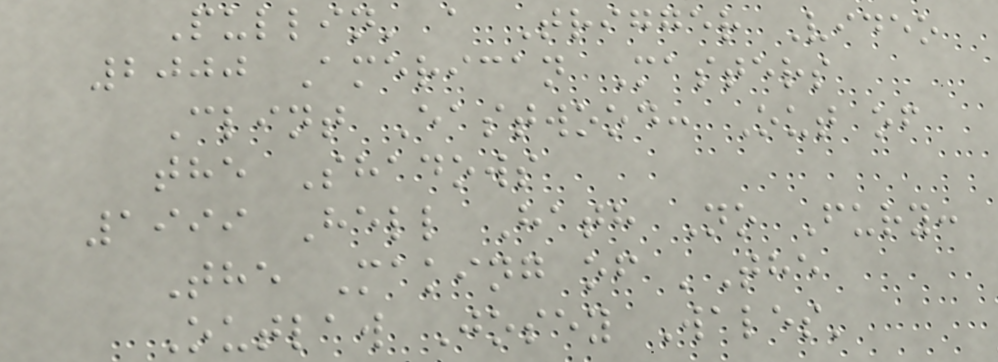Pullin' a Trigger Video
2000 American Masters
Clint Eastwood: Out of
the Shadows
1999 Hell Hath No Fury:
The Making of 'The
Outlaw Josey Wales'
